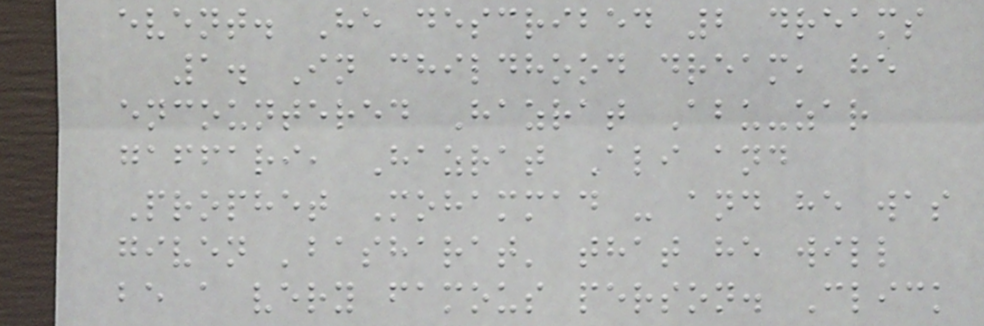event. He described 2 dreams
1. In childhood dream, he
encountered Hazrat Abu-zar
gaffari, Hazrat Ali and
Prophet Mohammad - and he was
given 'basharat' that he will
be a very famous person. Click
